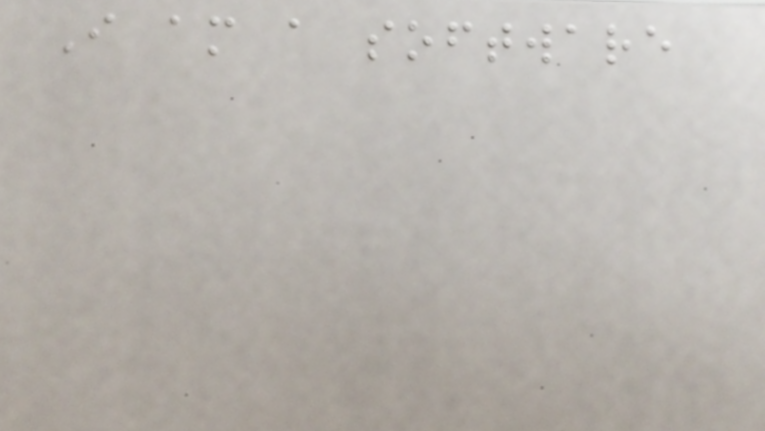I am a software
